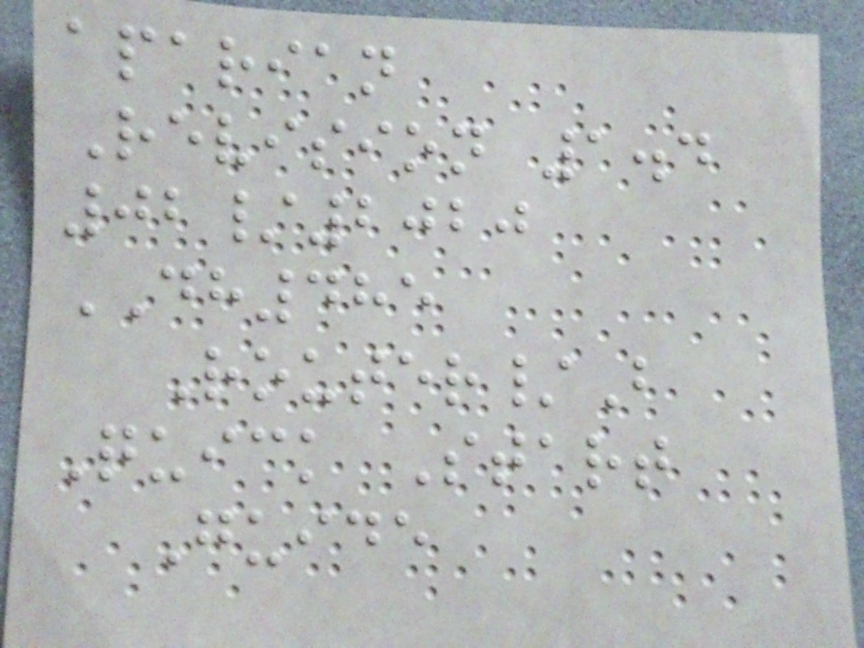aparian
Revision 1.4
02/2020
DH485
Router/B
Quick Start
Guide
